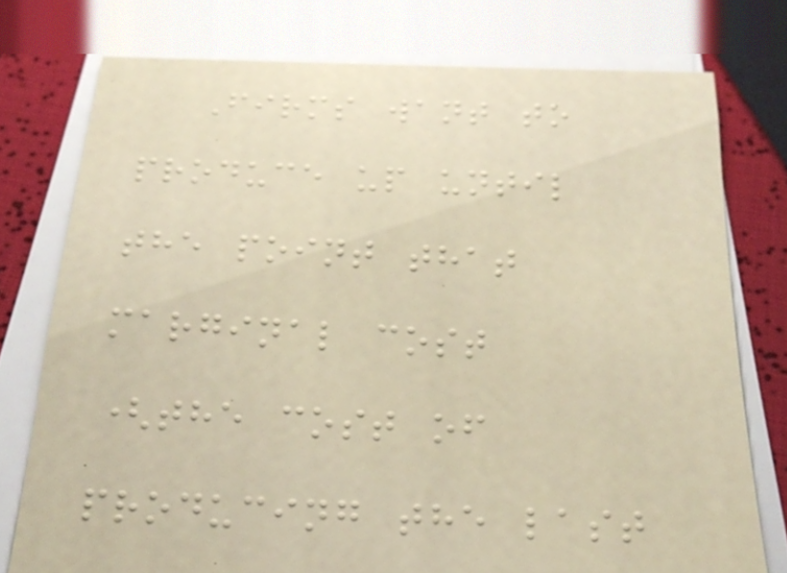Firms want to
produce up until
the point that
marginal cost
(the cost of
producing the last
